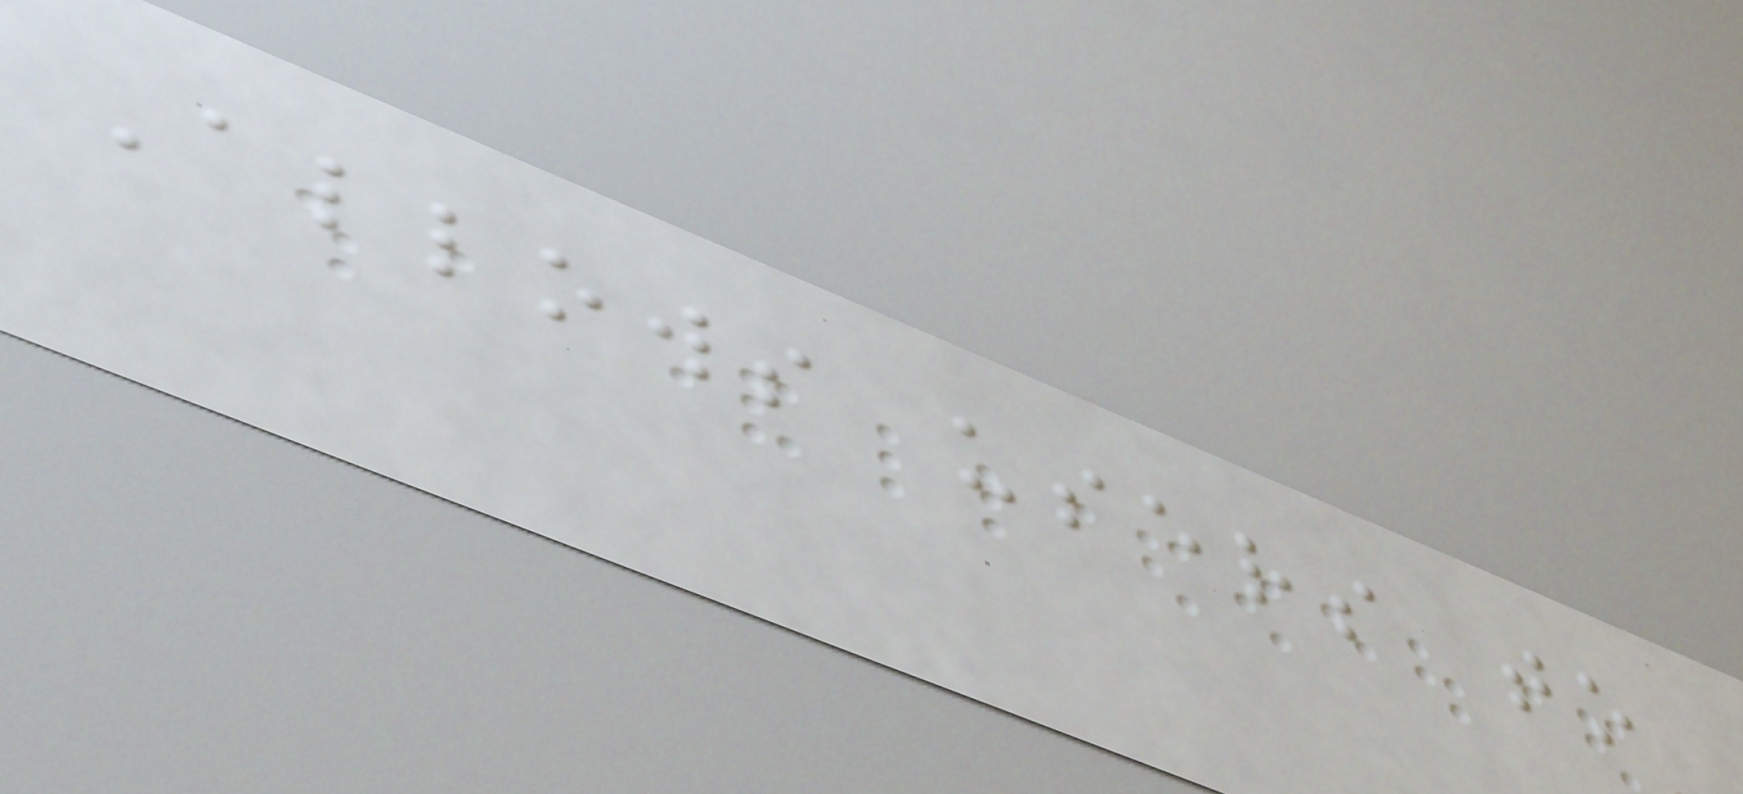Allows users to
